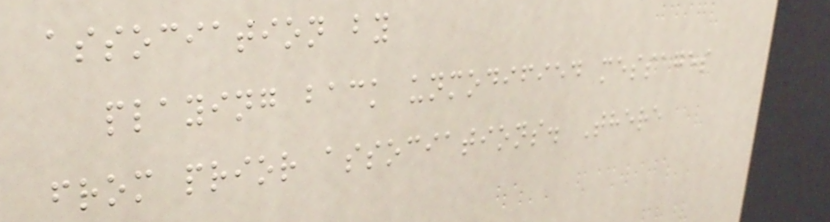association by
playing back unmodified messages
from prior associations. There
